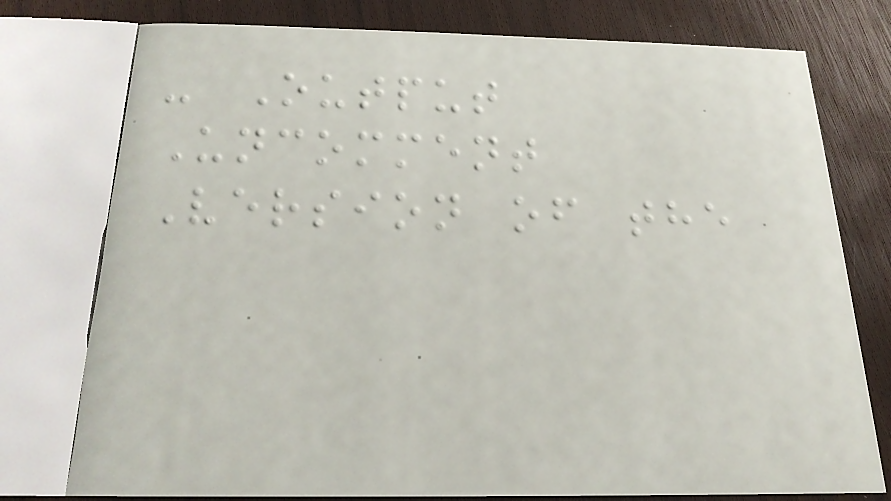- Output
Uncomment
Version of the
